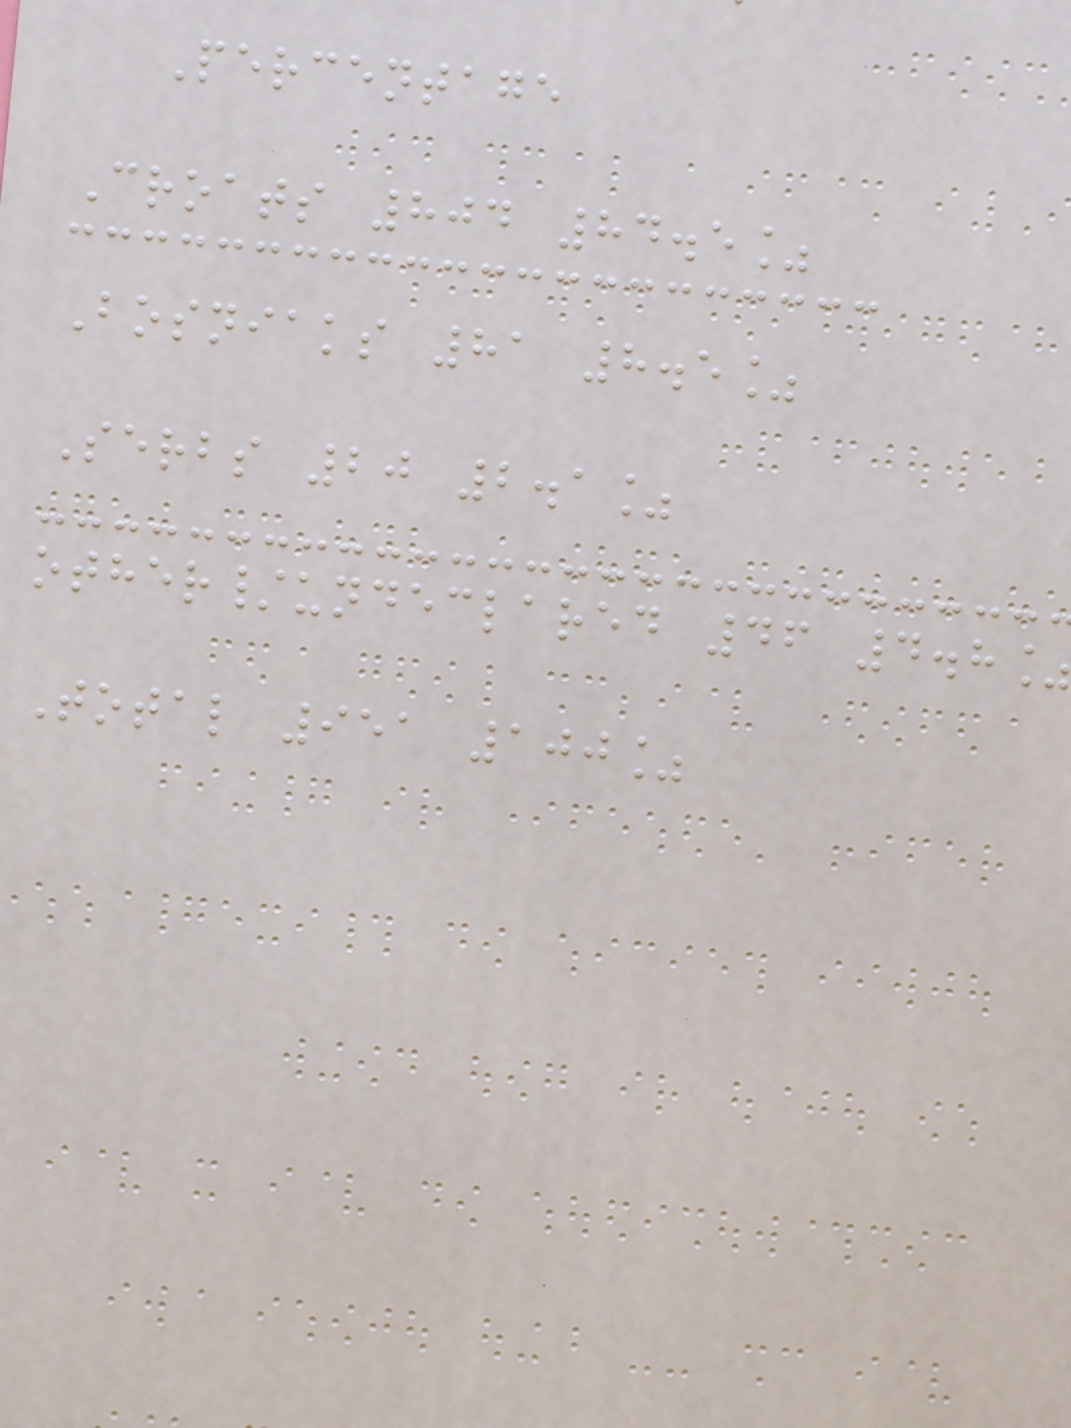Percentage
Croats 804 84.5%
Bosniaks 81 8.5%
Serbs 20 2.1%
other/undeclared 46 4.8
Total 951 100%
